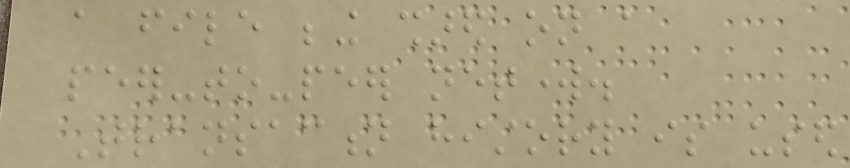a file being shared on a
peer-to-peer network.
Transaction history is used
